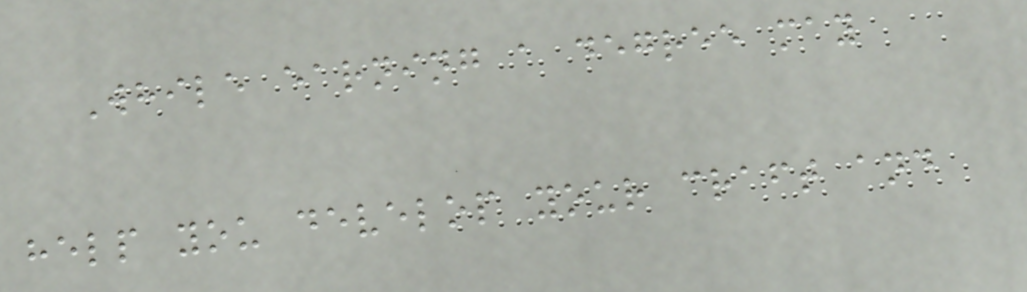While earning a degree may
help you develop your craft and
